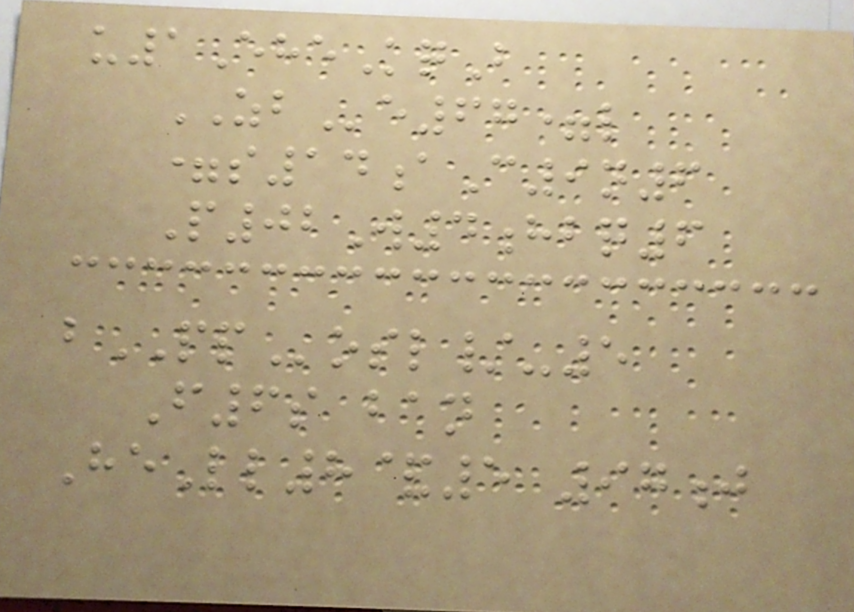u1EheKqB
ZBe67=l
=s14aC9n6
P02W4hbq6
bPPosl/-5
F6s ban
HeLl8&5 97j
